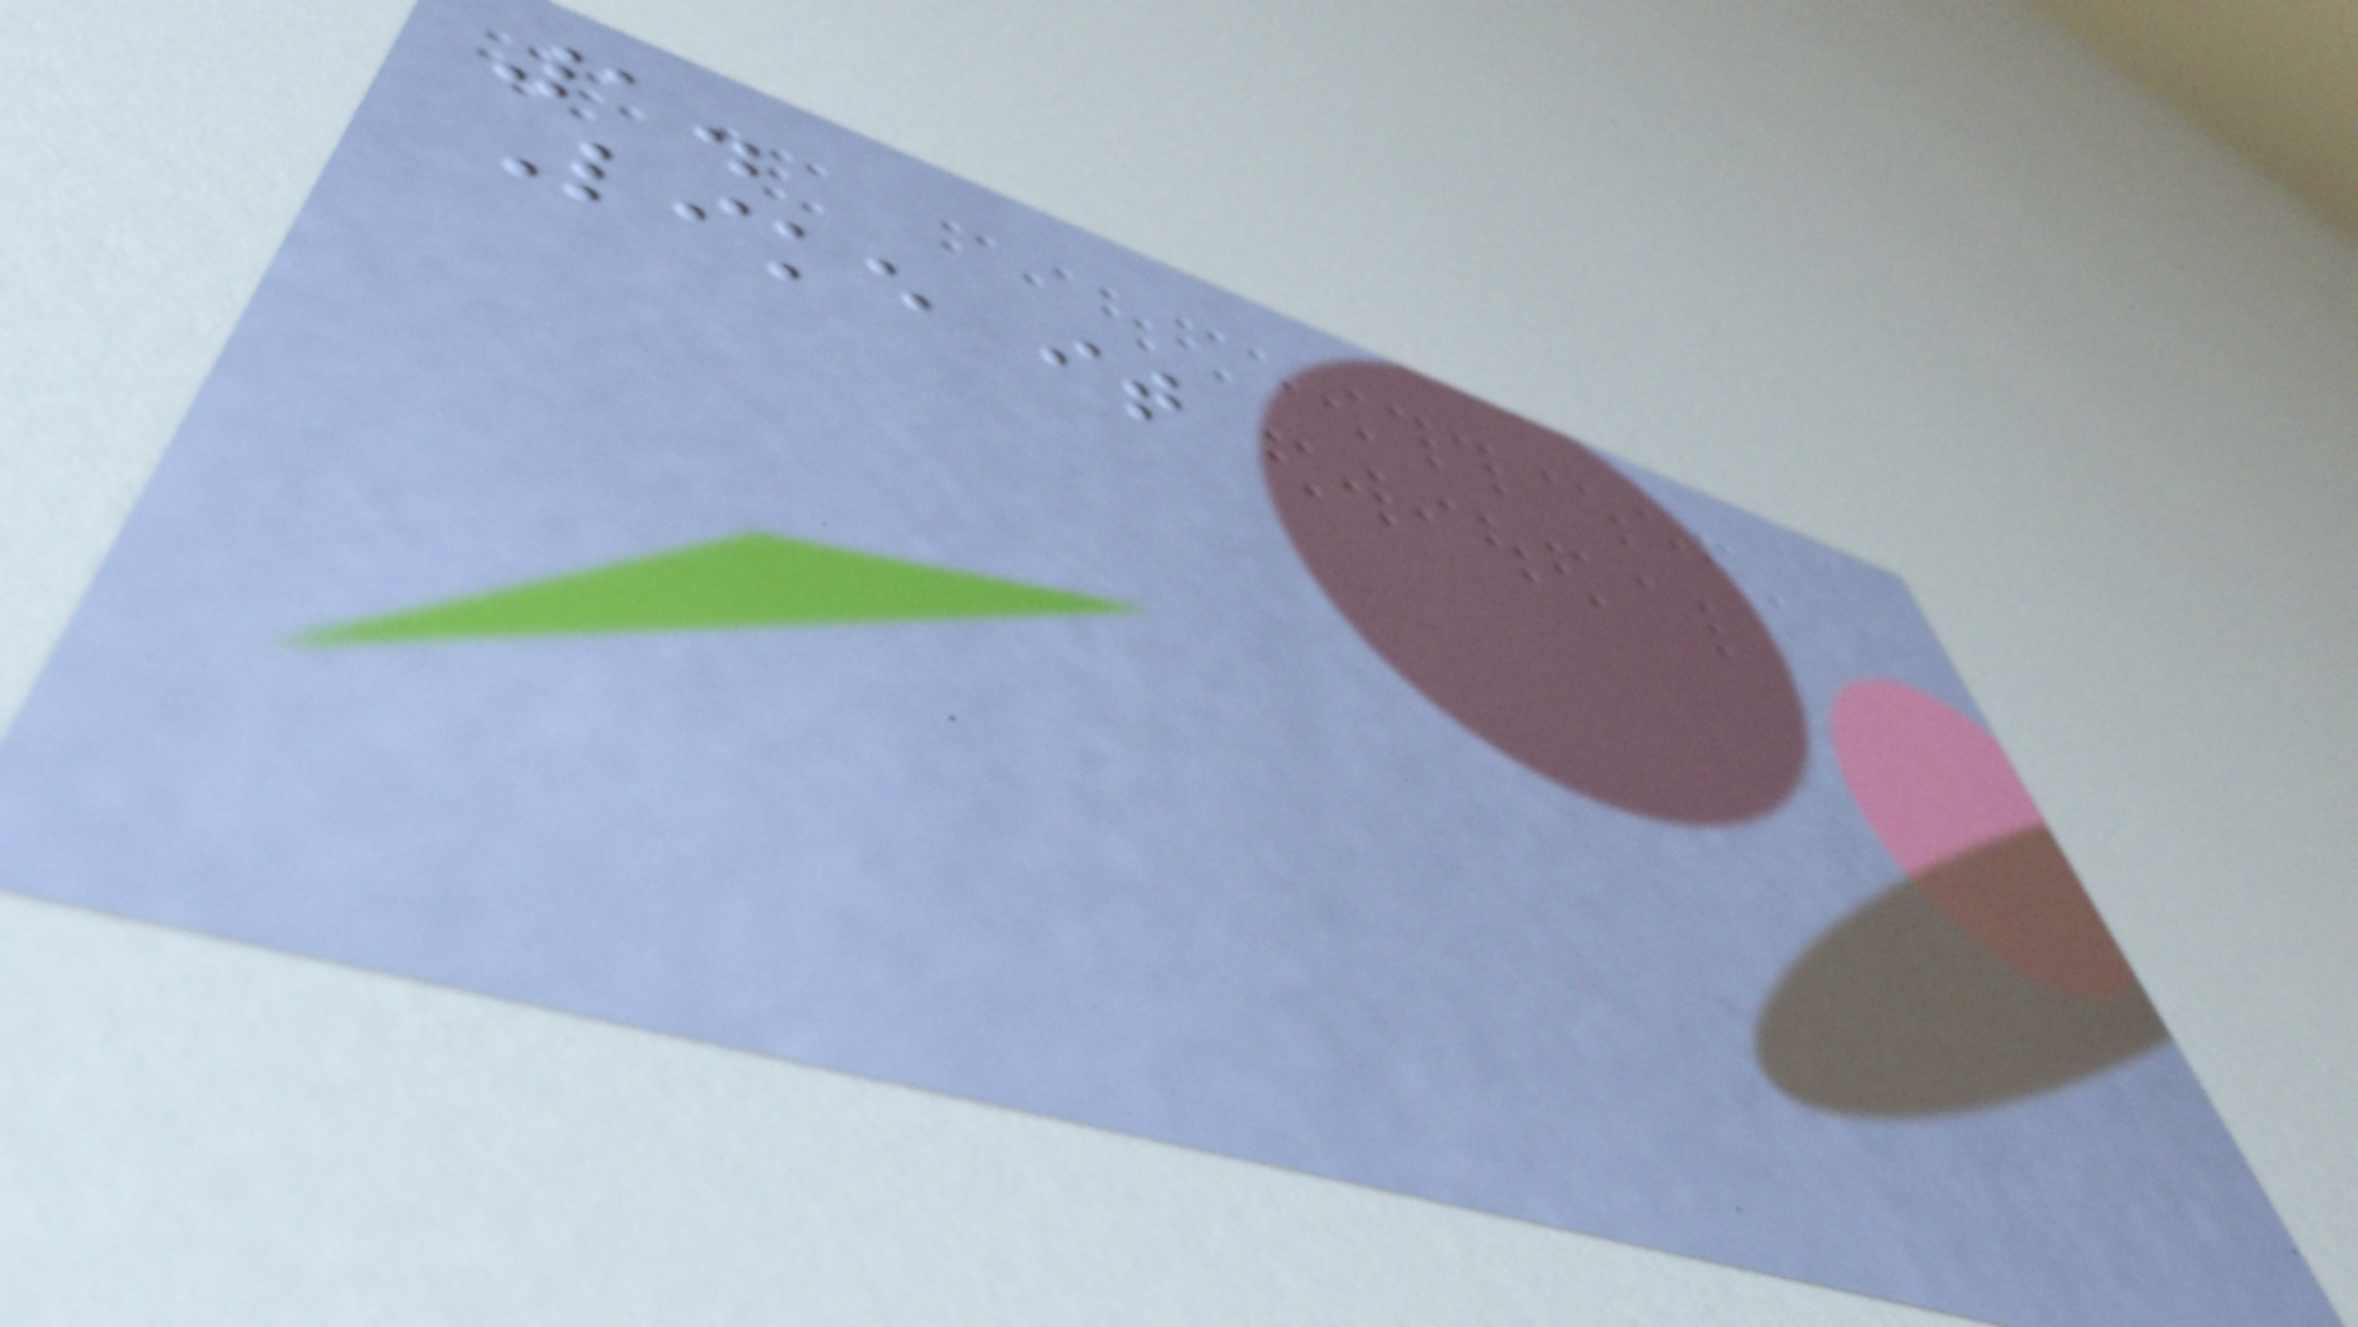1.
Like it
